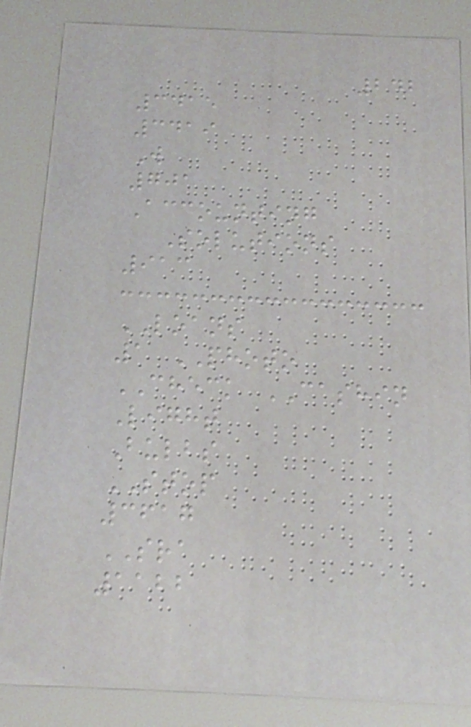242
3415
3419
W
701
Accounting
Solutions
913
LOANS
1 PHOTO
CHECK CASHIN
Light
Bulbs
STOP
3617
SRA
1122
